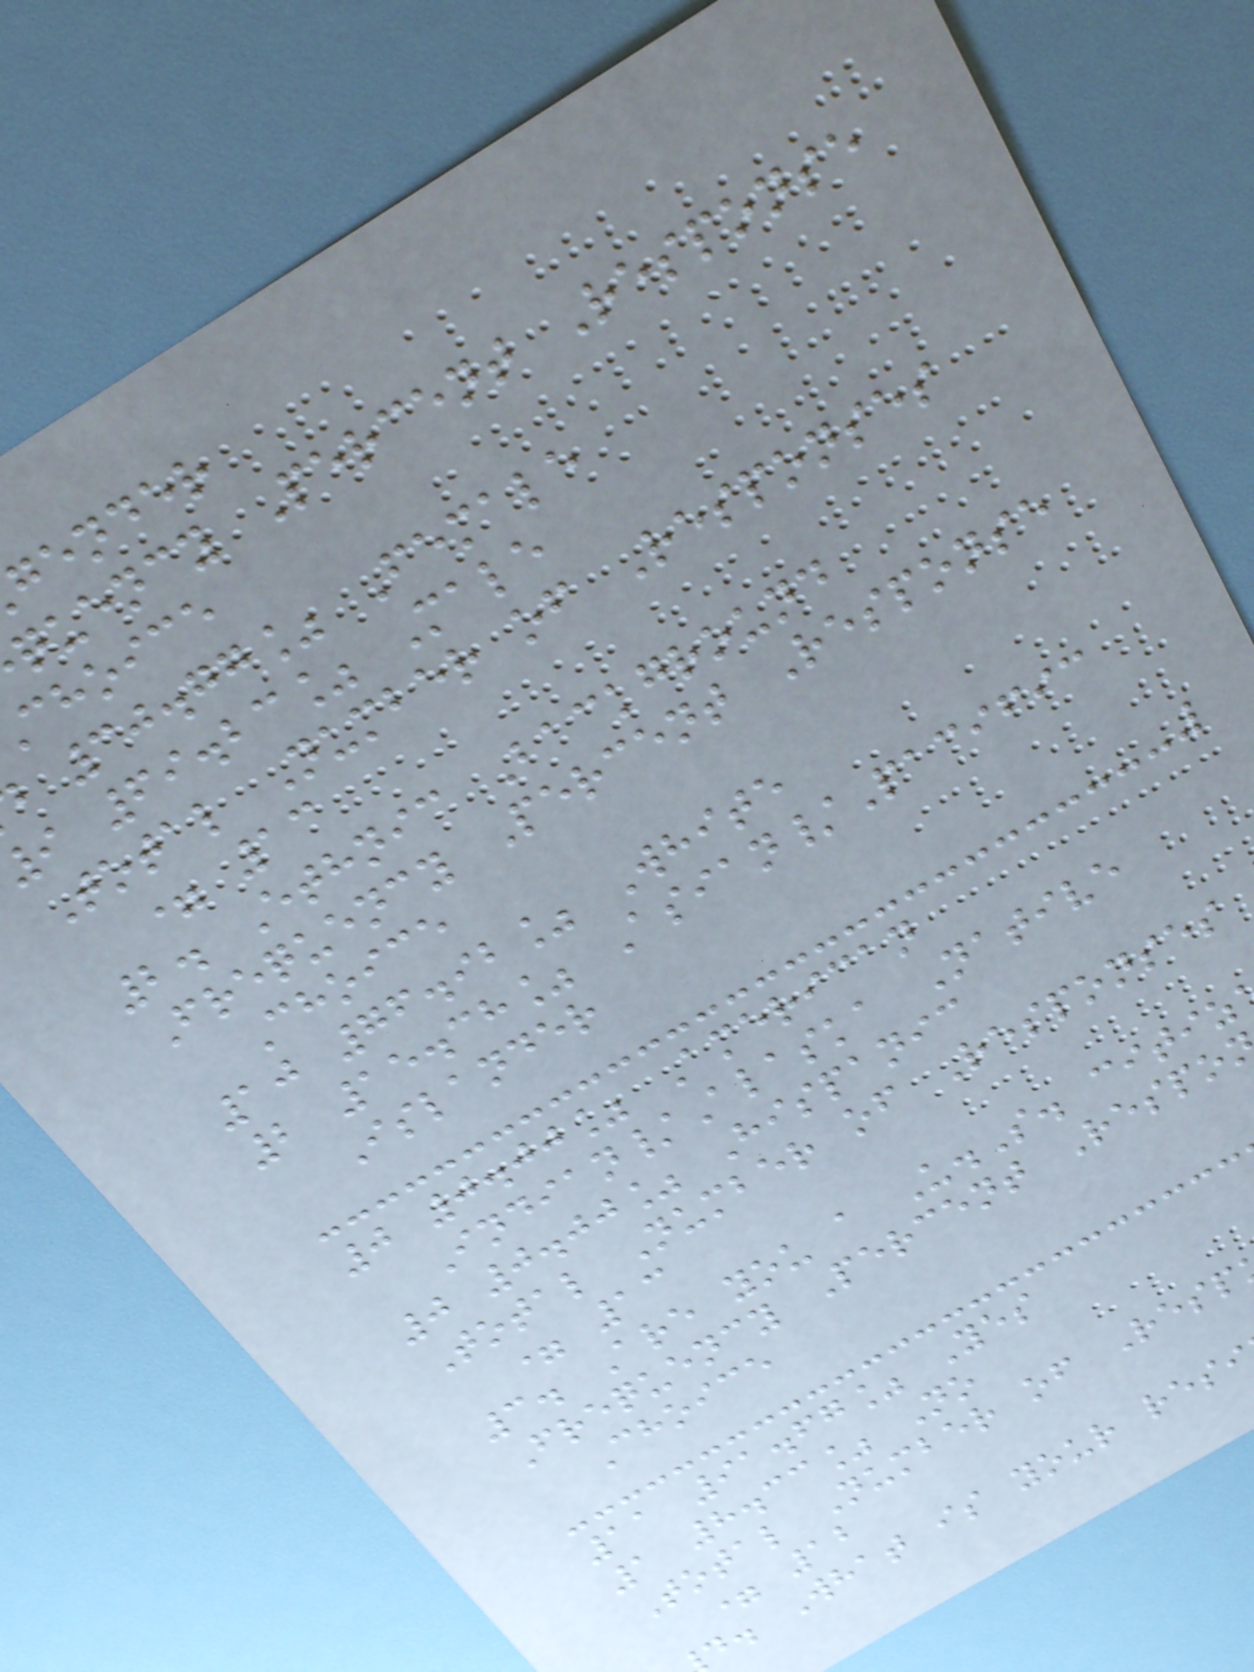gender
quency Percent Response
choice
30.77% Female
i 69.23% Male
Total Number of Responses
= 13
2. Ethnic Background
Frequency Percent Response
Choice
10 76.92% White
2 15.38% Asian/Pacific
Islander
0 0.00% American
Indian/Alaska Native
0 0.00% Hispanic
Total Number of Responses
= 13
3. Are you a U.S. citiz
Frequency Percent Respo
Choice
11 91.67% Yes
1 8.33% No
Total Number of Resp
= 12
d. What is your resi
